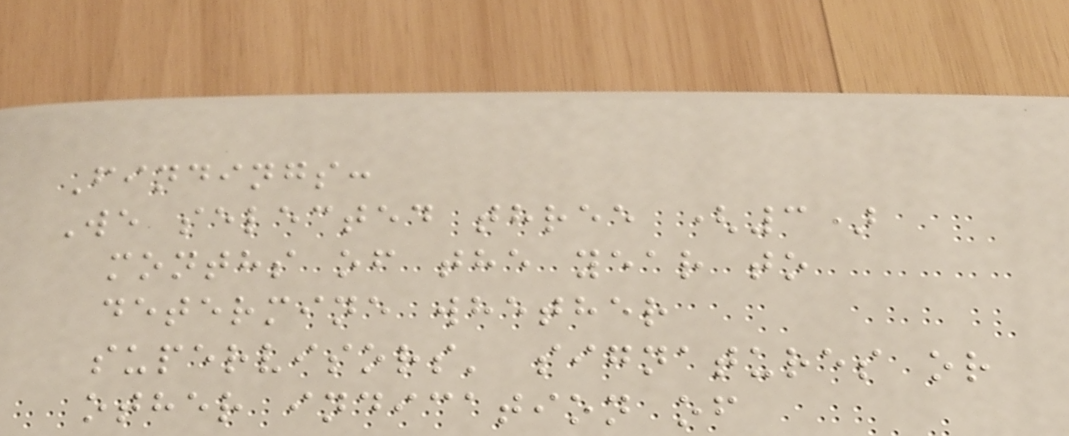Findings:
We selected three (3)
months of the year to
determine whether
supervisors' signatures or
other indication of
